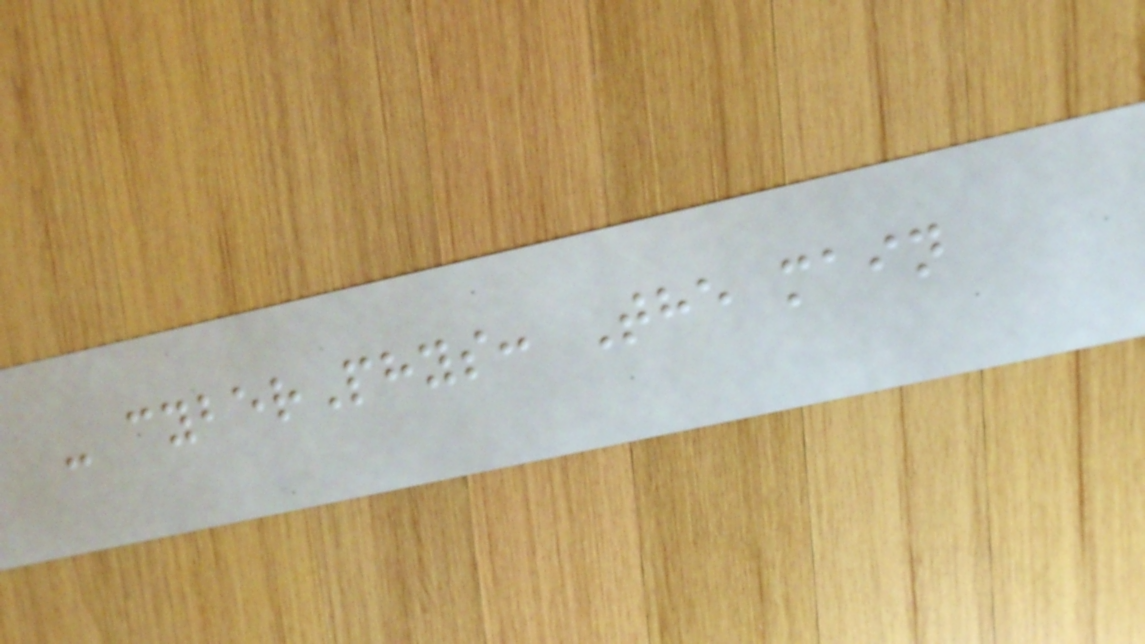- cyberPhys: The main
